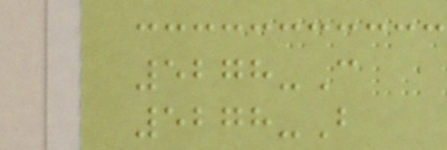5278-C
5278-B
